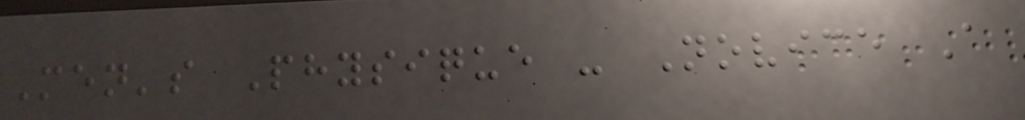Men's Physique - Novice A
